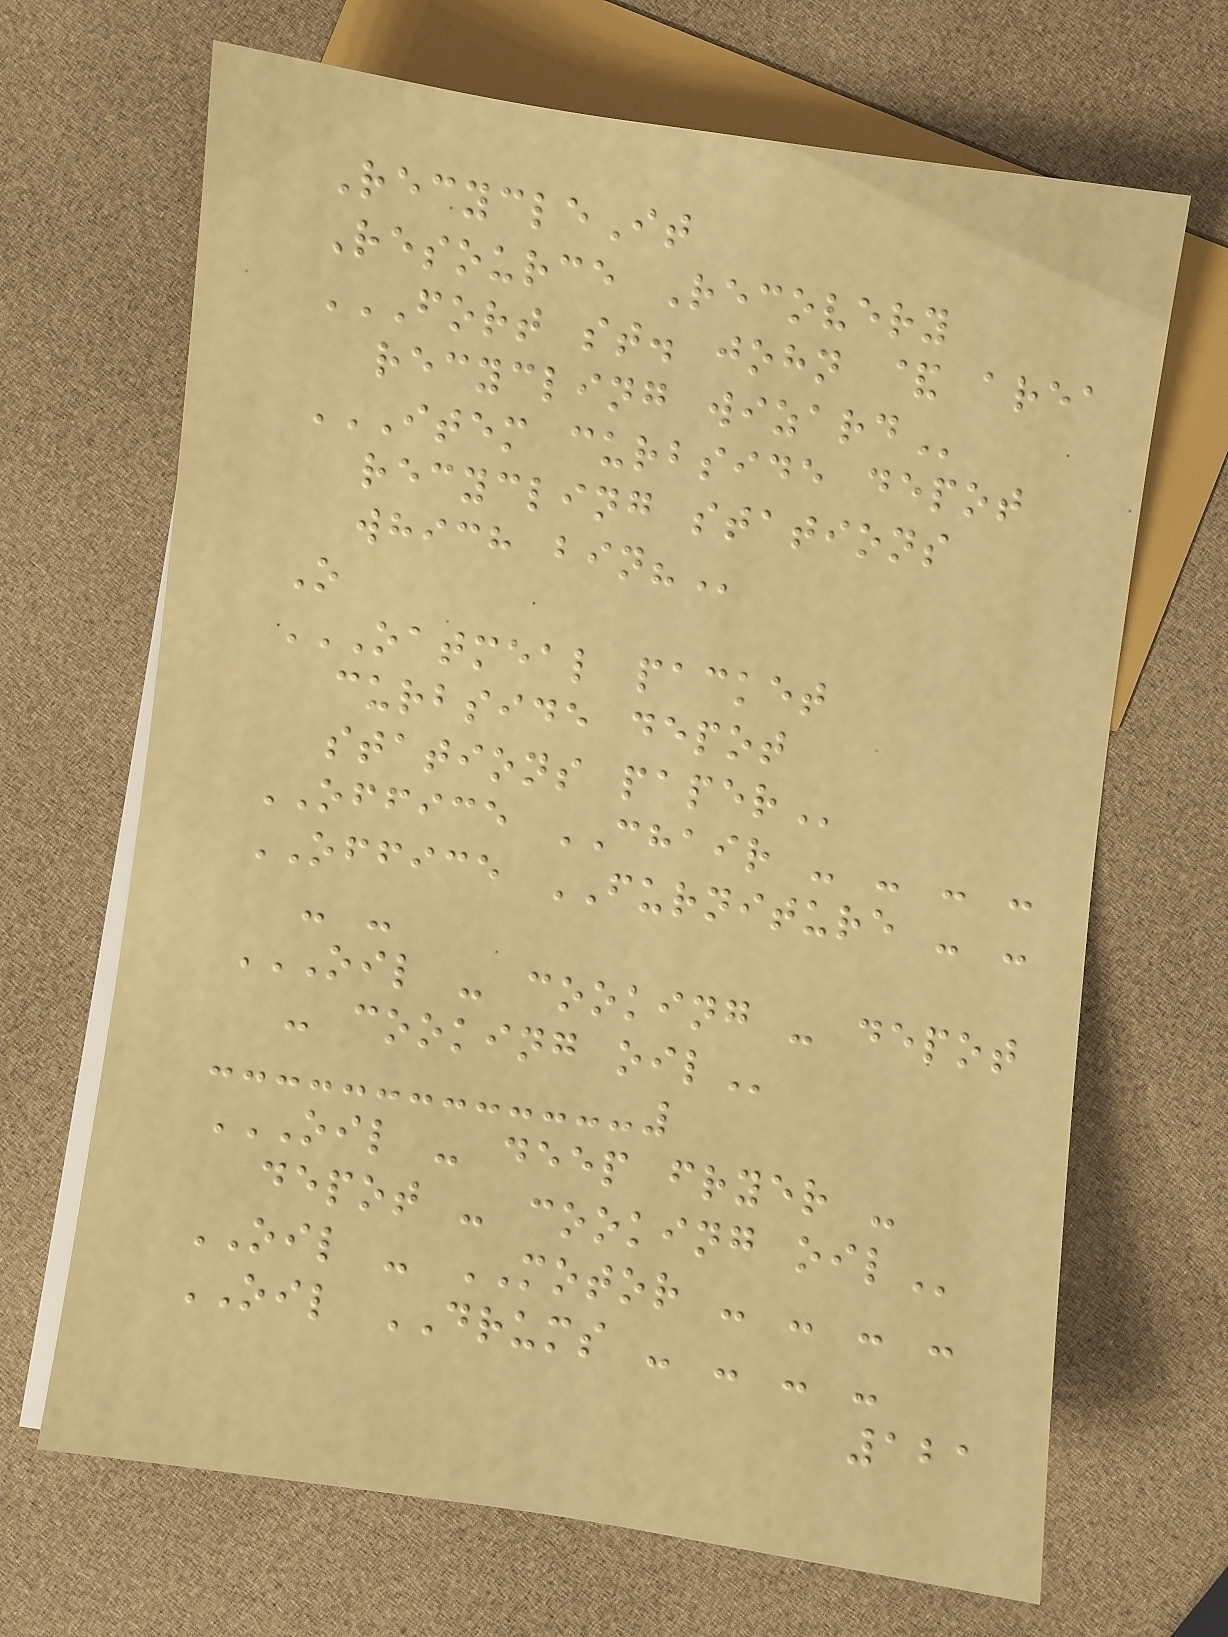RecycleIt
Resource Recovery
FORT ST. JOHN & AREA
RECYCLING WIZARD
ITEM CURBSIDE DEPOT
RECYCLING STATIONS
WHICH BIN?
O
OATMEAL PACKET
CURBSIDE DEPOT
STATIONS PAPER
OFFICE CHAIR - - - -
OFFICE FURNITURE - -
- -
OIL - COOKING - DEPOT
- COOKING OIL
OIL - DEEP FRYER -
DEPOT - COOKING OIL
OIL - MOTOR - - - -
OIL DRUMS - - - -
121
